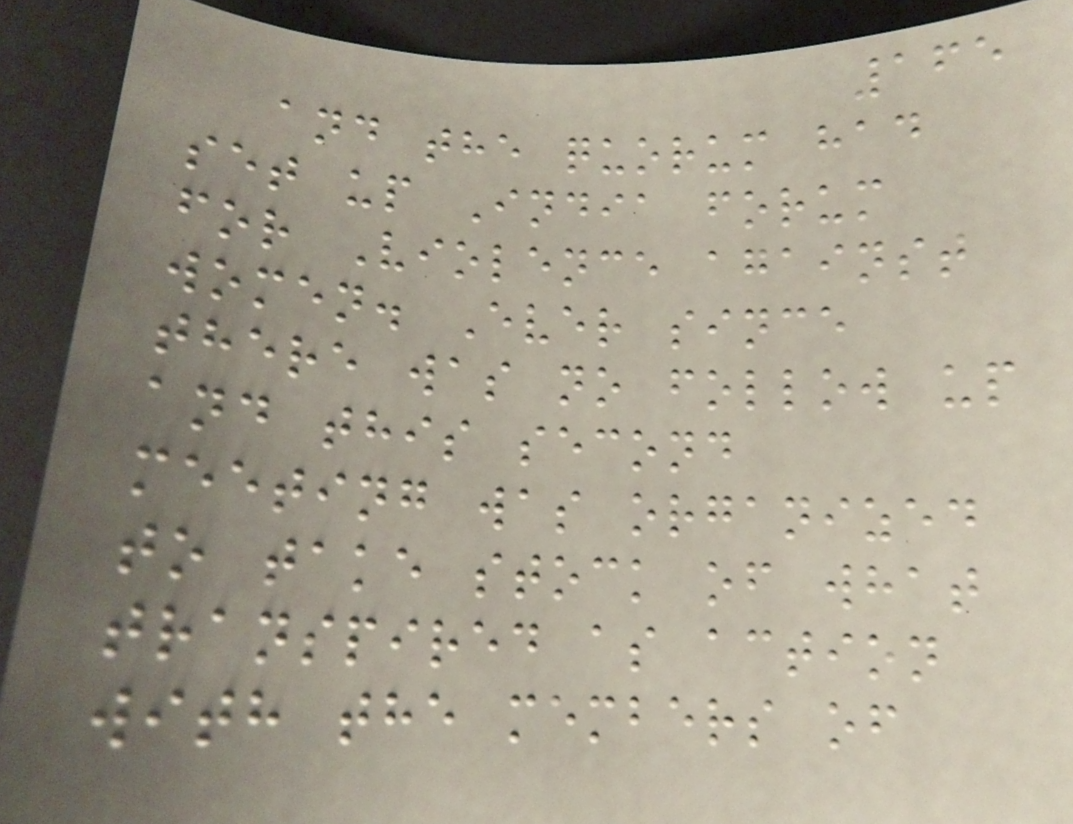165
and the quorum had
set up India forum
for Violence against
women. Ever since
there was no follow up
and this second
meeting was organized
to take stock of what
transpired as action
with the members of
